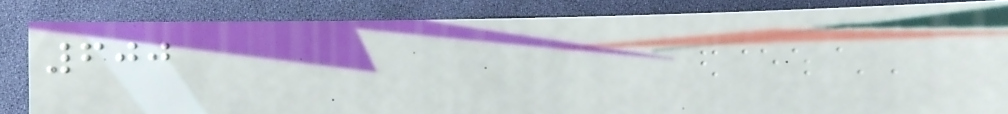600
